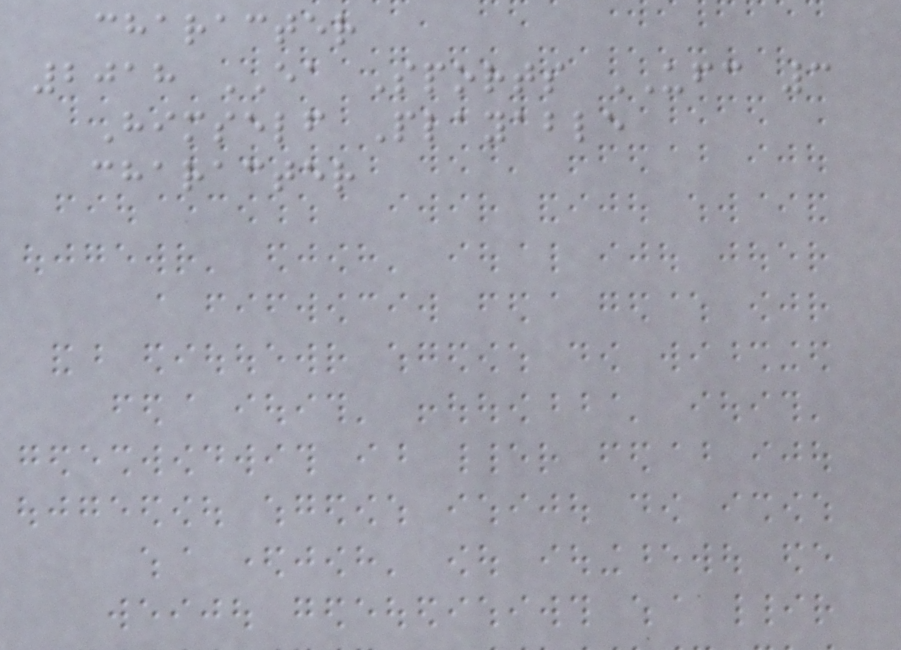character
2018 EA Sports UFC 3
Himself Playable
character
